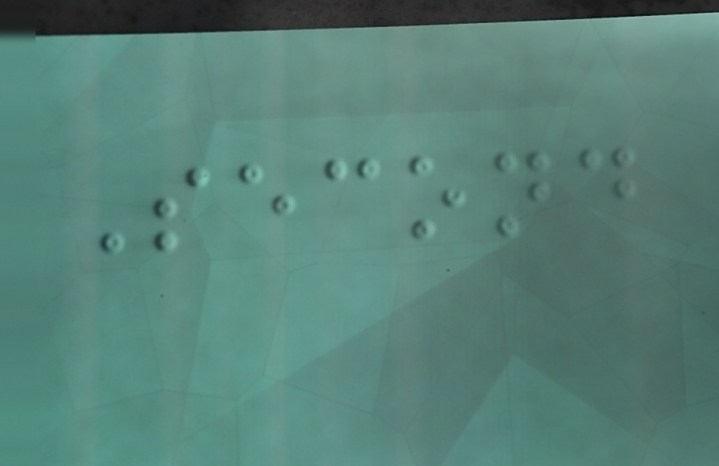Second
